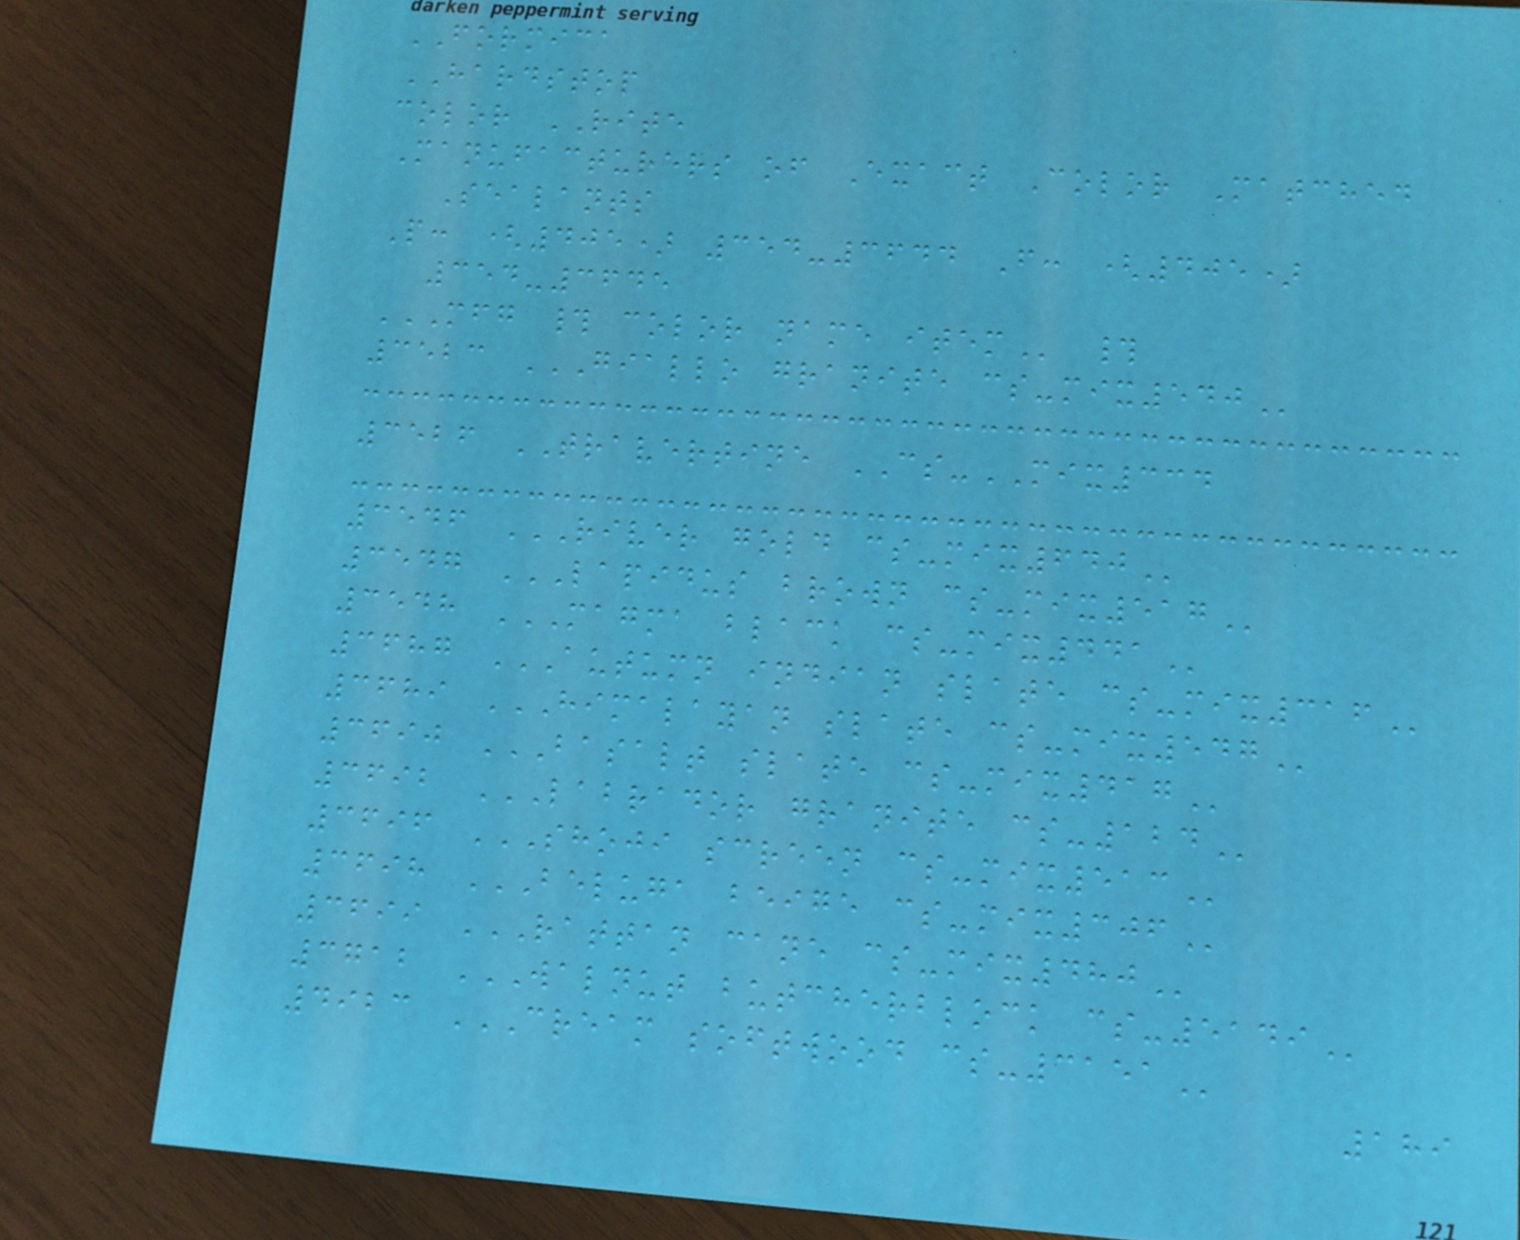FORMICA
HARDSTOP
color RITE
Manufacturers of Exact Color Matched
Sealants
P: (405) 354-3644 F: (405)
354-3645
MFG # COLOR NAME ITEM #
3523 GIALLO GRANITE CS-MIX540
3526 TRAVERTINE CS-MIX334
3546 RIVER GOLD CS-MIX640
3547 LAPIDUS BROWN CS-MIX517
3548 MAGMA BLACK CS-MIX441
3687 AUTUMN INDIAN SLATE CS-MIX316
3689 HIMALAYAN SLATE CS-MIX547
3690 BASALT SLATE CS-MIX417
3692 LABRADOR GRANITE CS-124
3696 SHOJI SCREEN CS-MIX513
3698 BELUGA BEIGE CS-MIX306
3699 RATTAN CANE CS-MIX480
3712 WALNUT BUTCHERBLOCK CS-5149
4923 CREAM SOFTWOOD CS-3151
189
